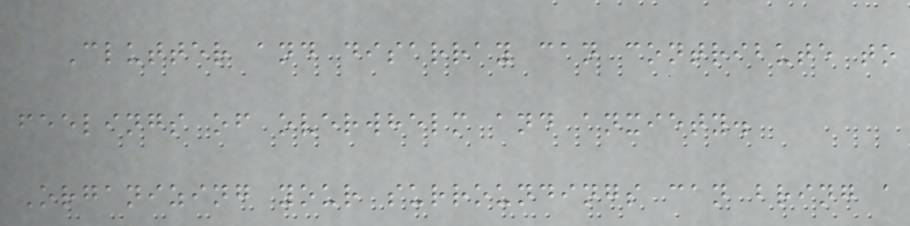Clutter and disarray can contribute to
feelings of overwhelm and anxiety.
Organizing your surroundings can bring a
